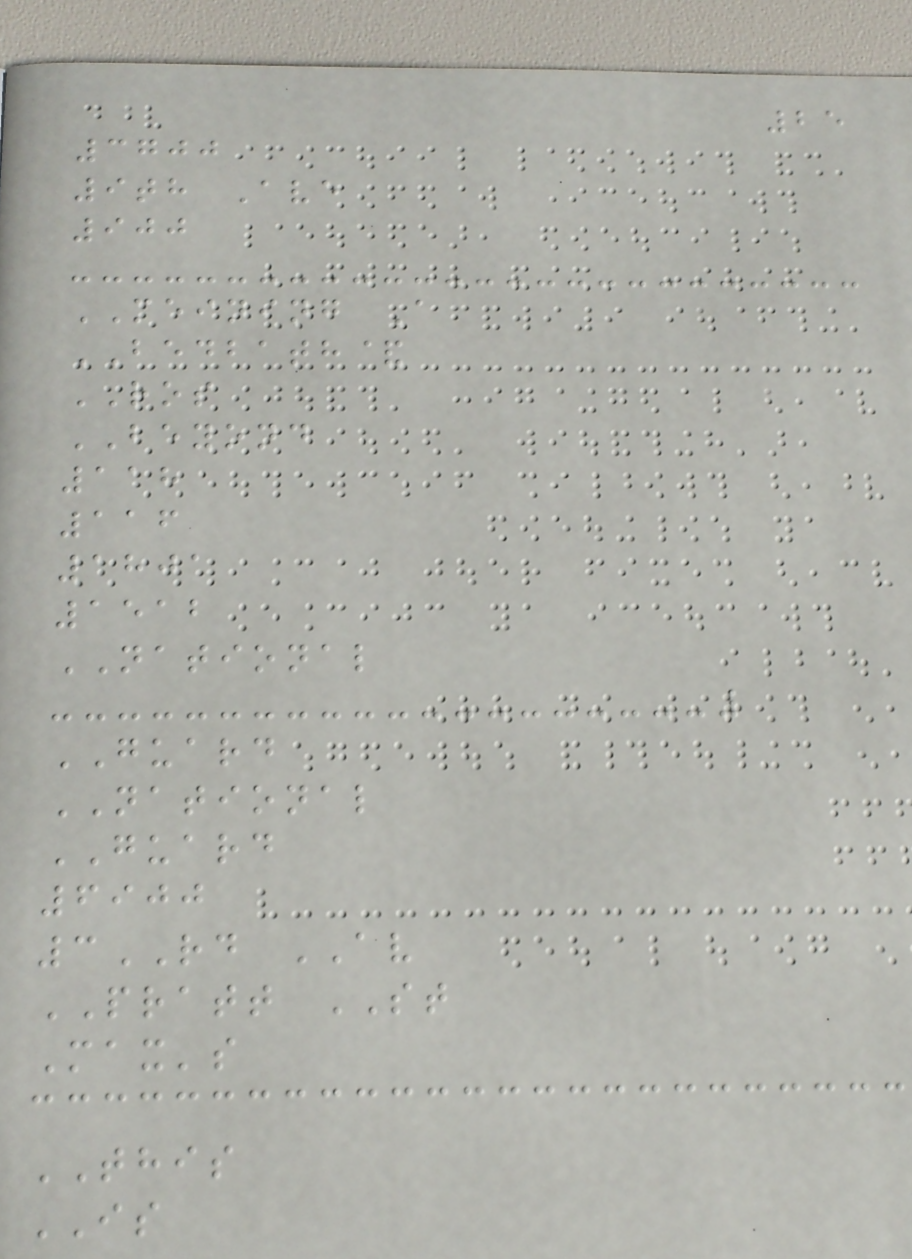25
3700
9th Ave
900
MEINING A
BEDBATH&
ROS
BEYOND
118
116
1801
1512
NATIONAL
GUARD
NATIONAL
GUARD
6900
3RD AV
PRATT ST
Max's
THIS
IS
